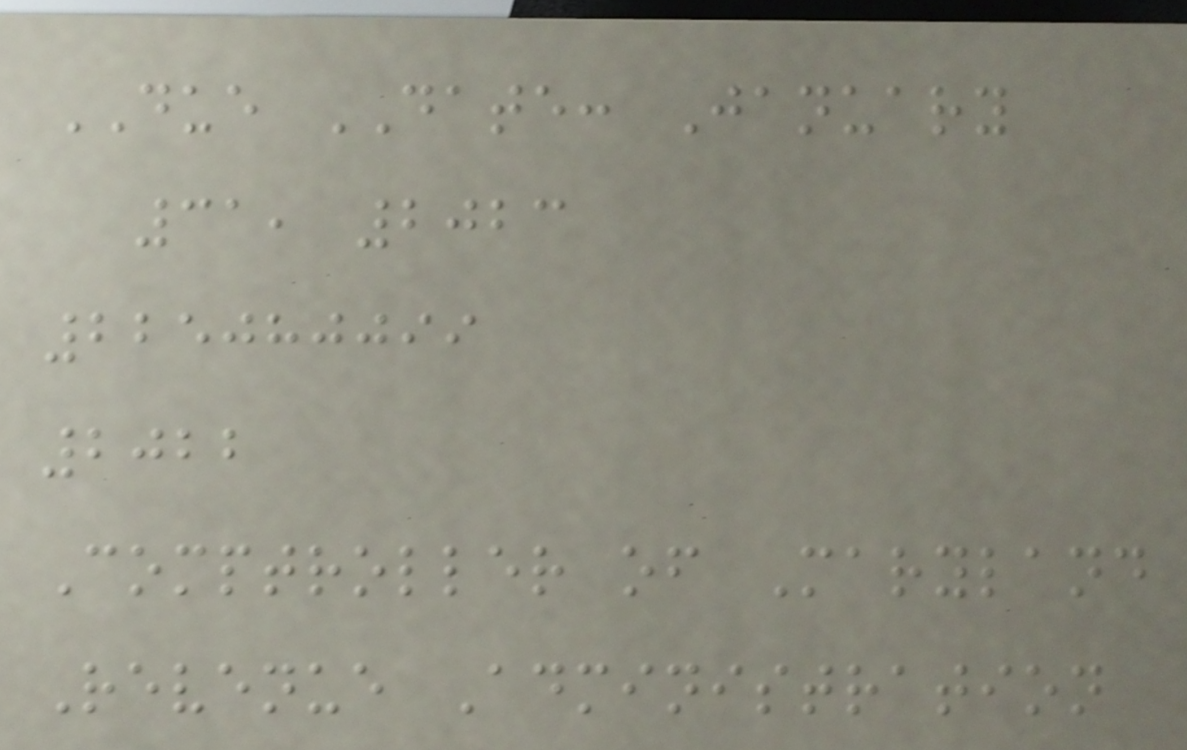DUE DATE: January
31, 2023
225080099
2022
Comptroller of Maryland
Revenue Administration
